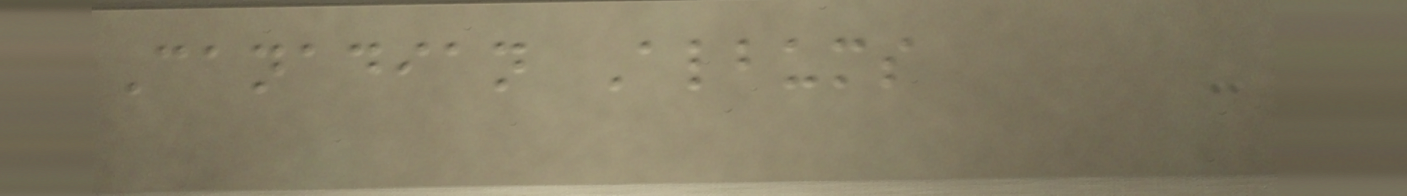Canadian Albums
